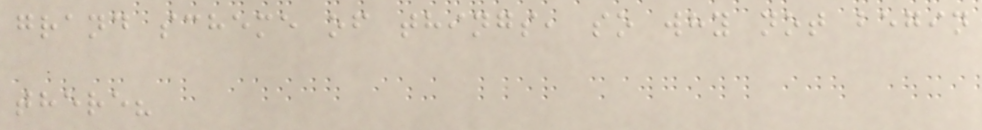grand scheme of things, so why not begin
there?
